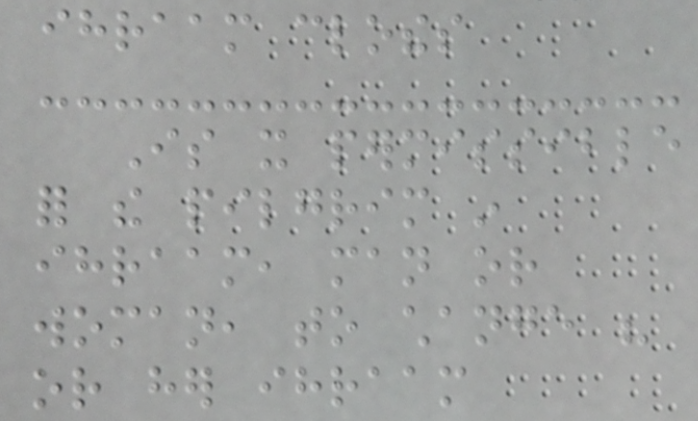ihraam clothes
Is it permissible
for the pilgrim in
ihraam, man or
woman, to change his
or her ihraam
